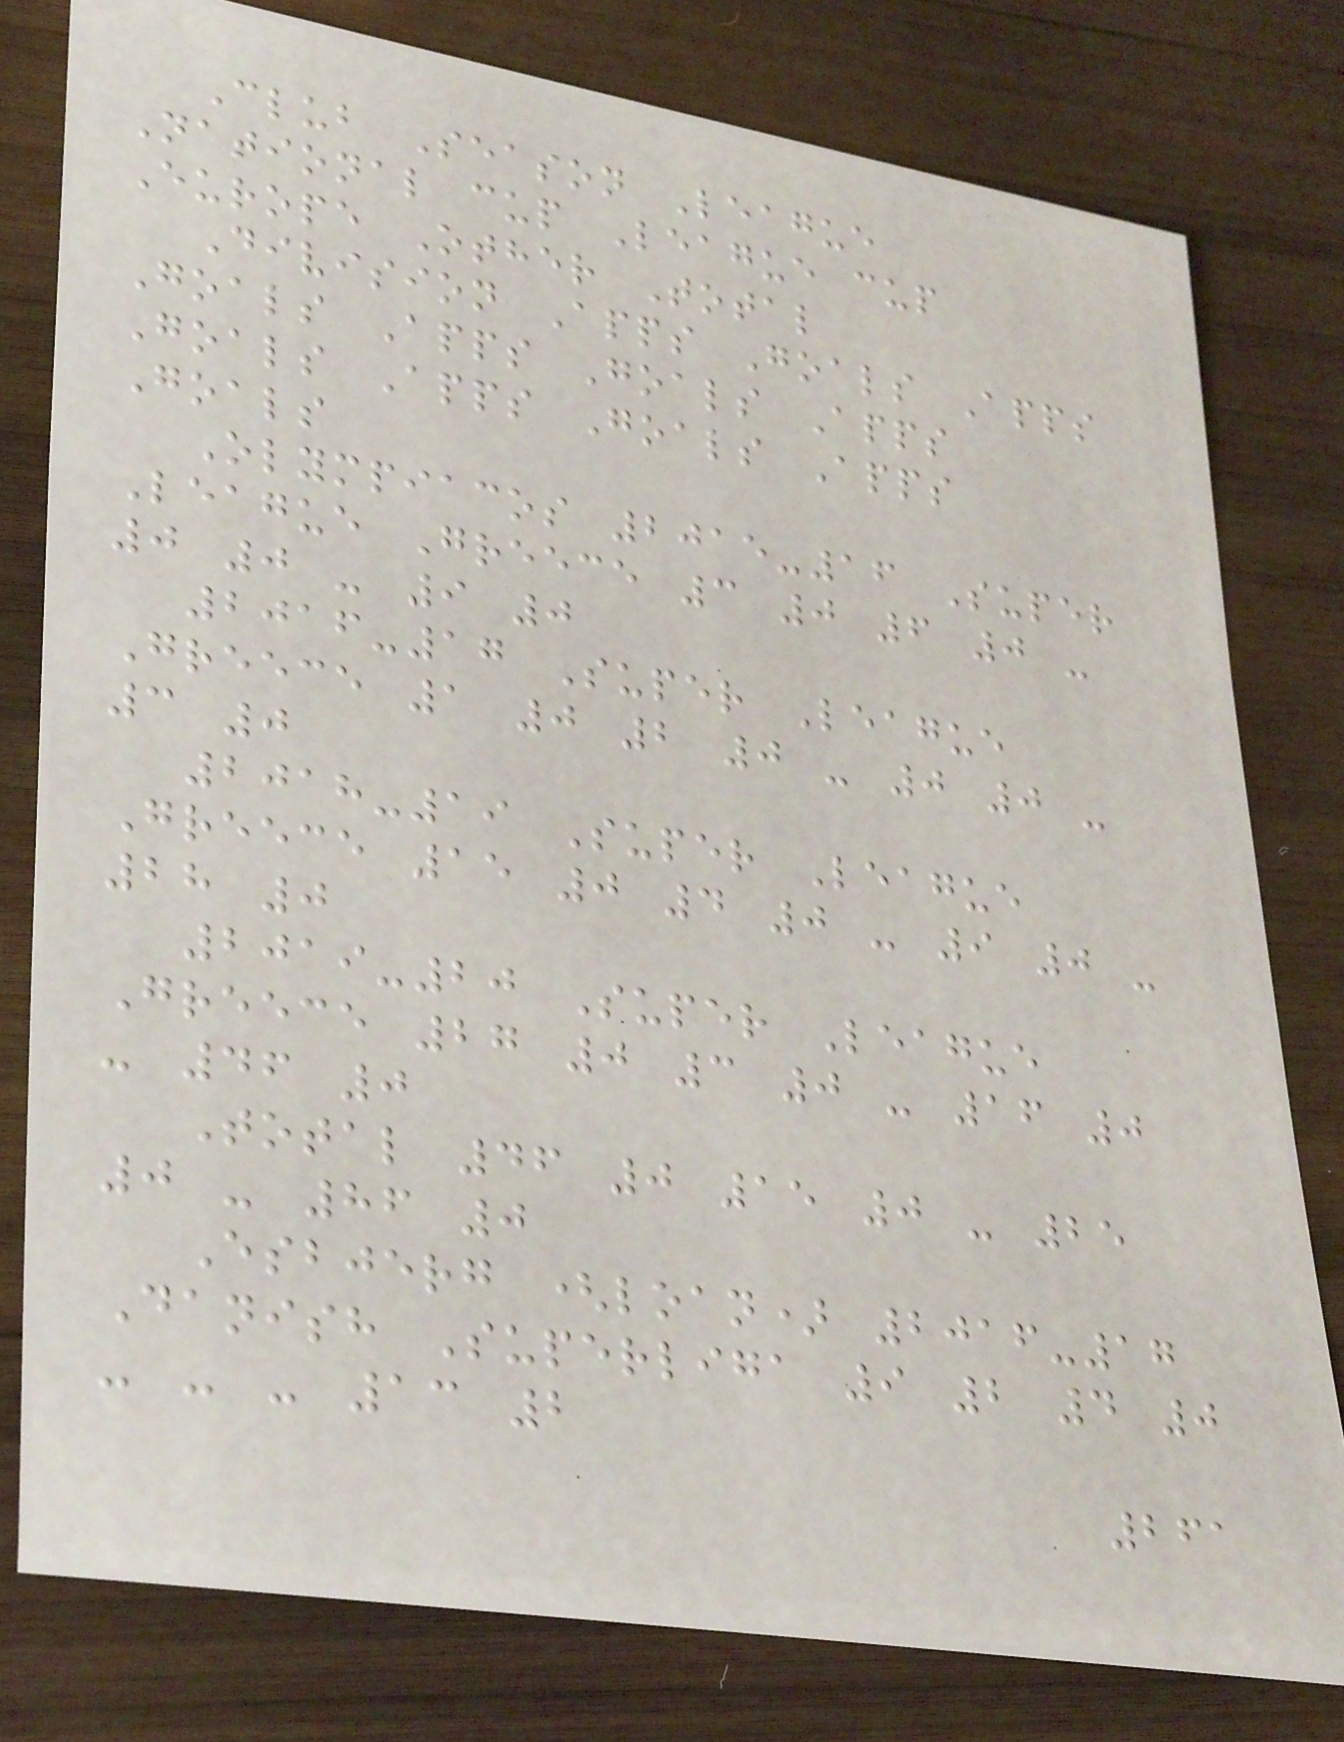Club Season League
National cup League cup
Europe Other Total
Division Apps Goals Apps
Goals Apps Goals Apps
Goals Apps Goals Apps
Goals
Olympiacos 2015-16 Super
League Greece 3 0 6 0 -
0 0 - 9 0
2016-17 Super League
Greece 1 0 2 0 - 0 0 -
3 0
2018-19 Super League
Greece 15 0 4 0 - 9 0 -
28 0
2019-20 Super League
Greece 27 0 3 0 - 16 0
- 46 0
Total 46 0 15 0 - 25
0 - 86 0
Esbjerg (loan) 2016-17
Danish Superliga 9 2 4 0
- - - 13 2
261
